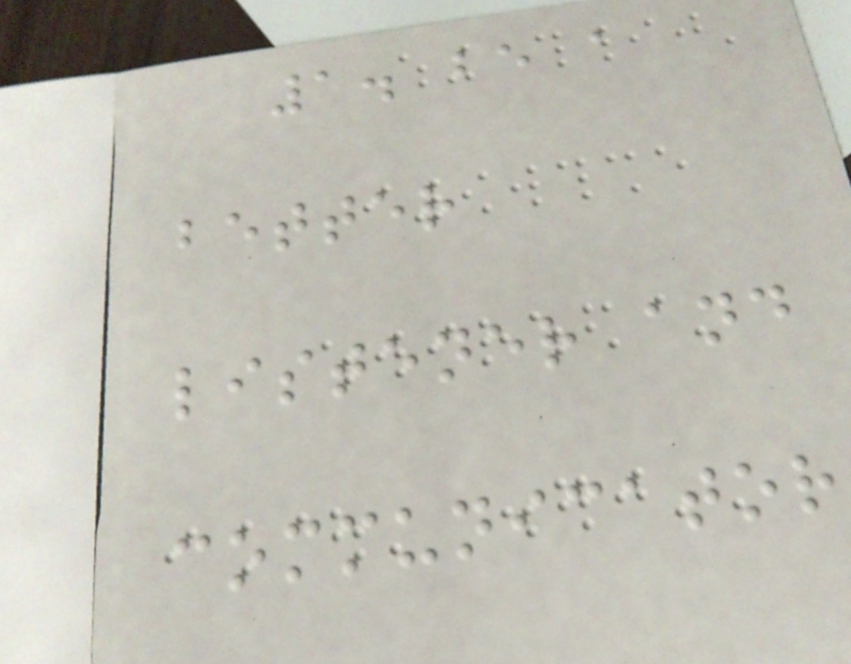1. be a
better
listener and
communicator
